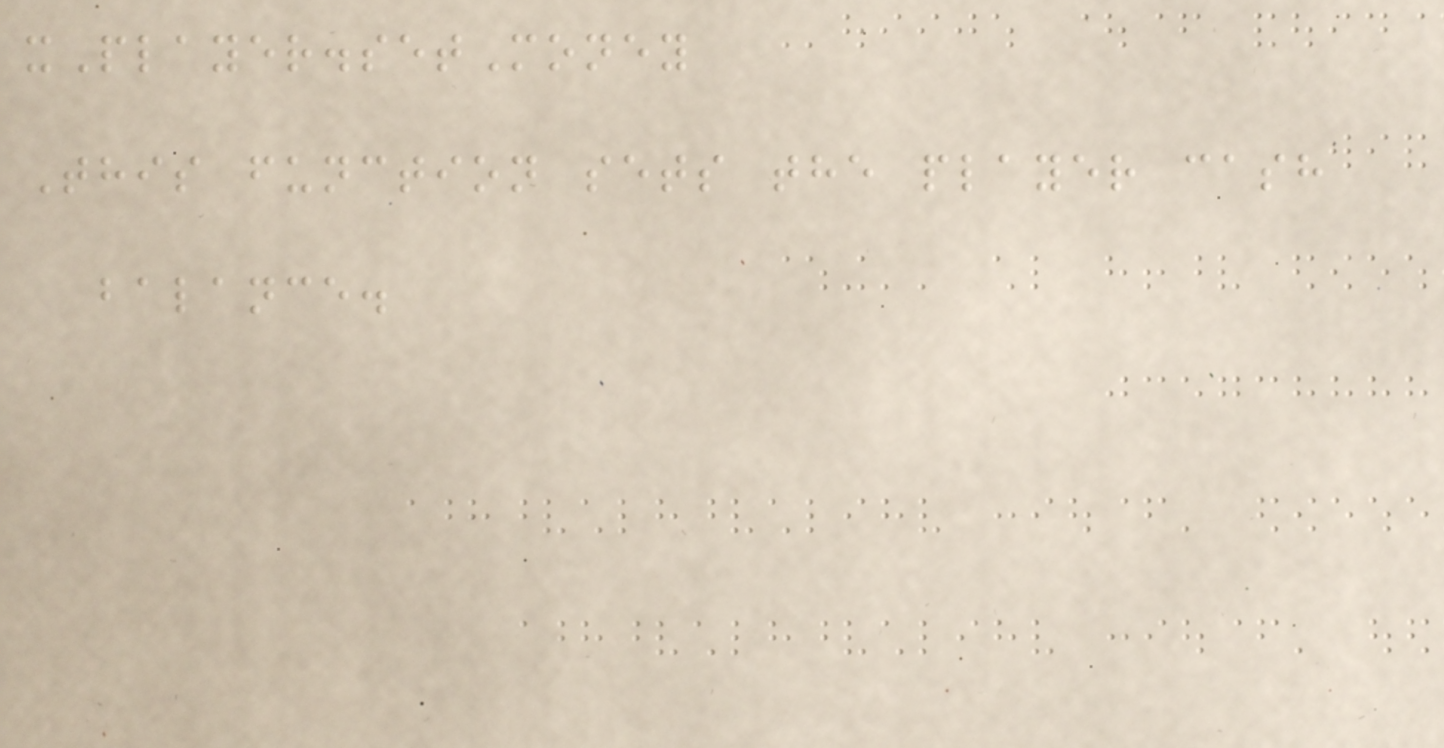xPlayer.setMoney
This function sets the player cash
balance.
